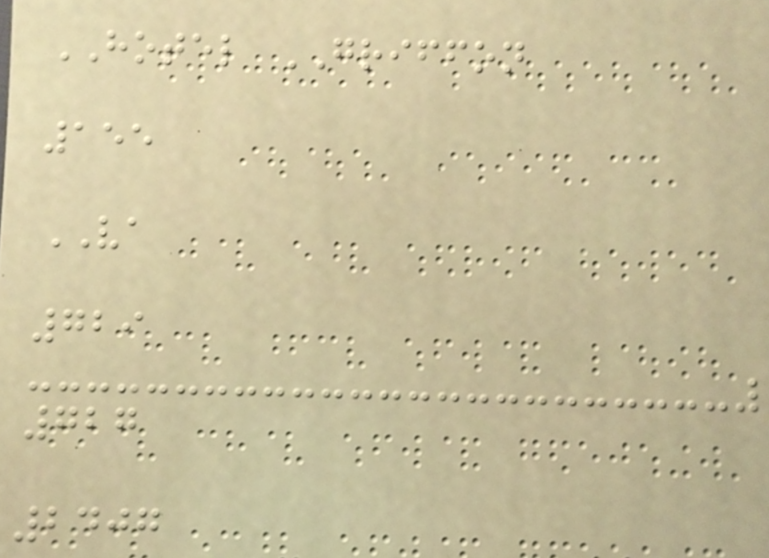HOTEL GRIFFON
155
VA
729
727
2407
